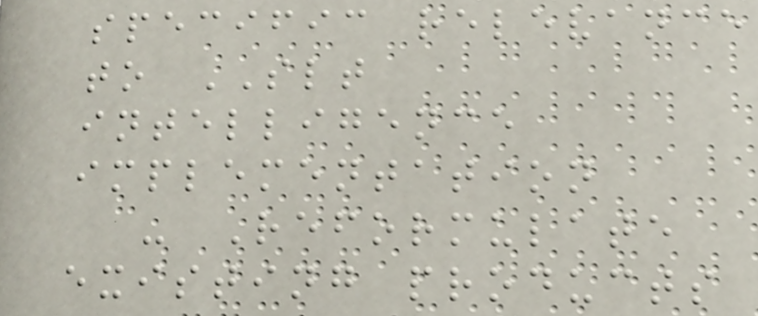specific relevance
to SLT
intelligence
implementation
- Reformulate
existing products
